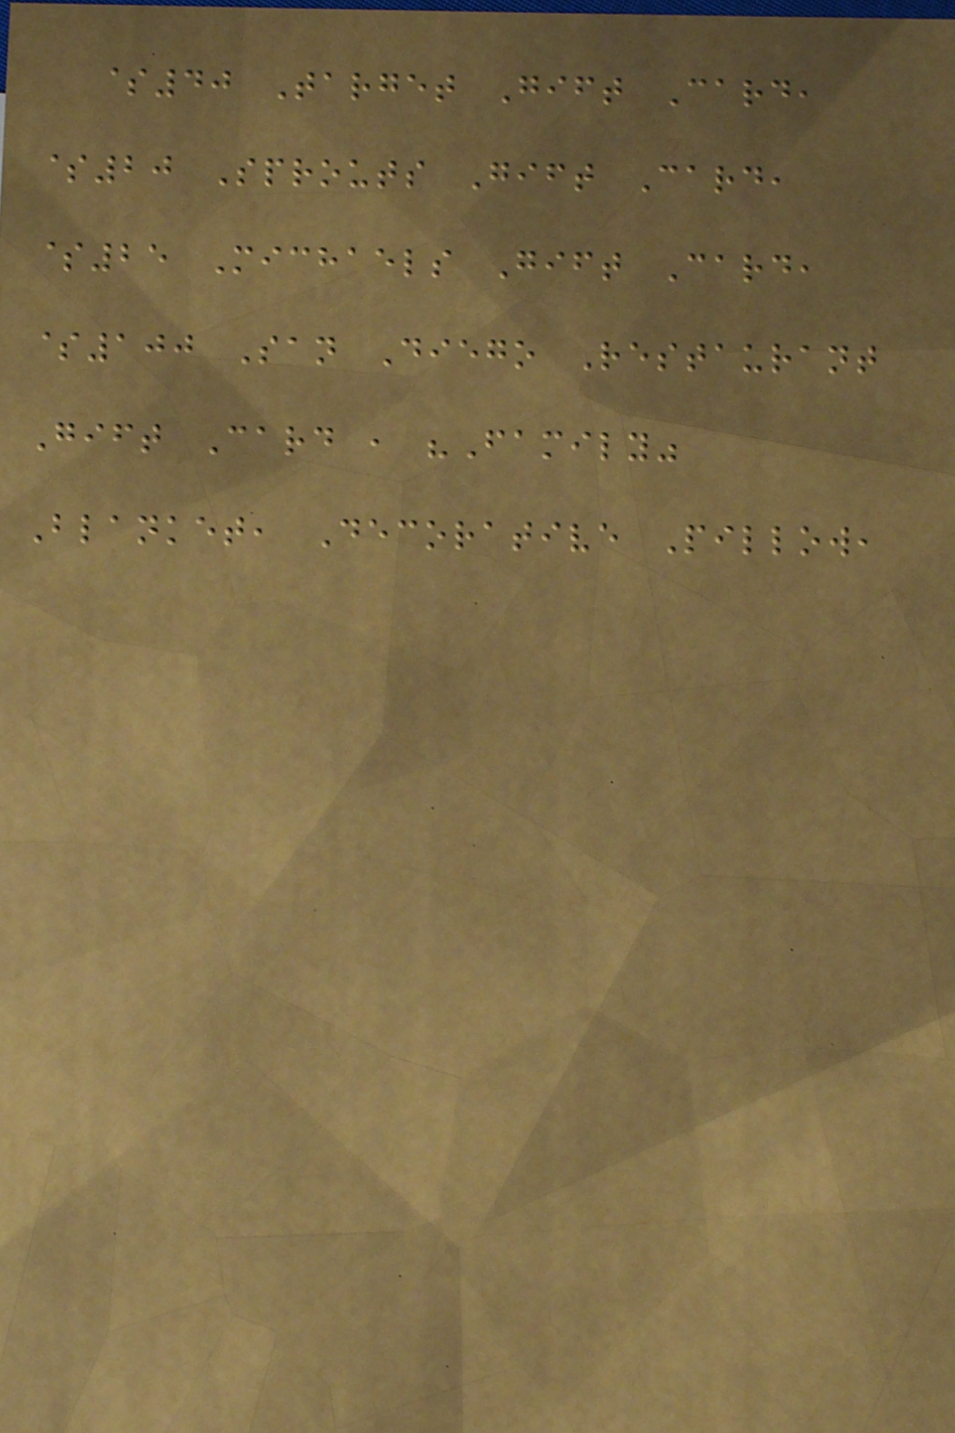$40 Target Gift Card,
$20 Sprouts Gift Card,
$25 Michaels Gift Card,
$100 San Diego Restaurant
Gift Card , "Family"
Blanket, Decorative Pillow,
